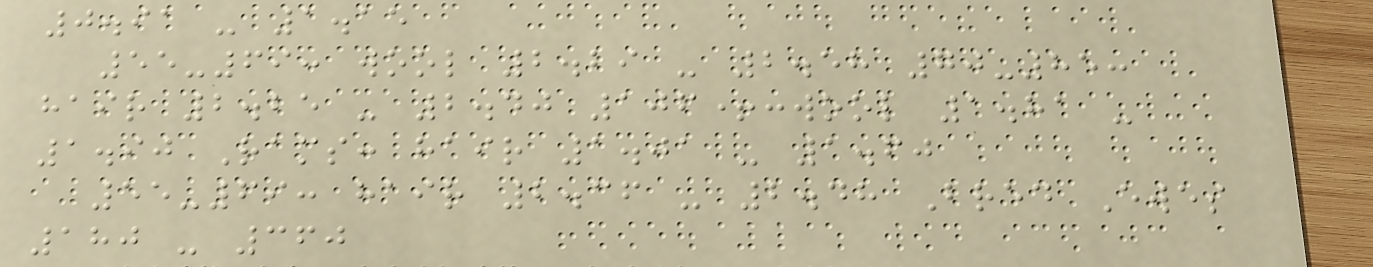0.91 - 1.15
55-69: wool 2.29 - 2.58 70-85:
hair 2.25 - 2.40 106+:wool 1.81 -
1.90 Rams: hair 1.01 - 1.60
55-69: hair 2.36 - 2.48 Bred Ewes
180 - 360
